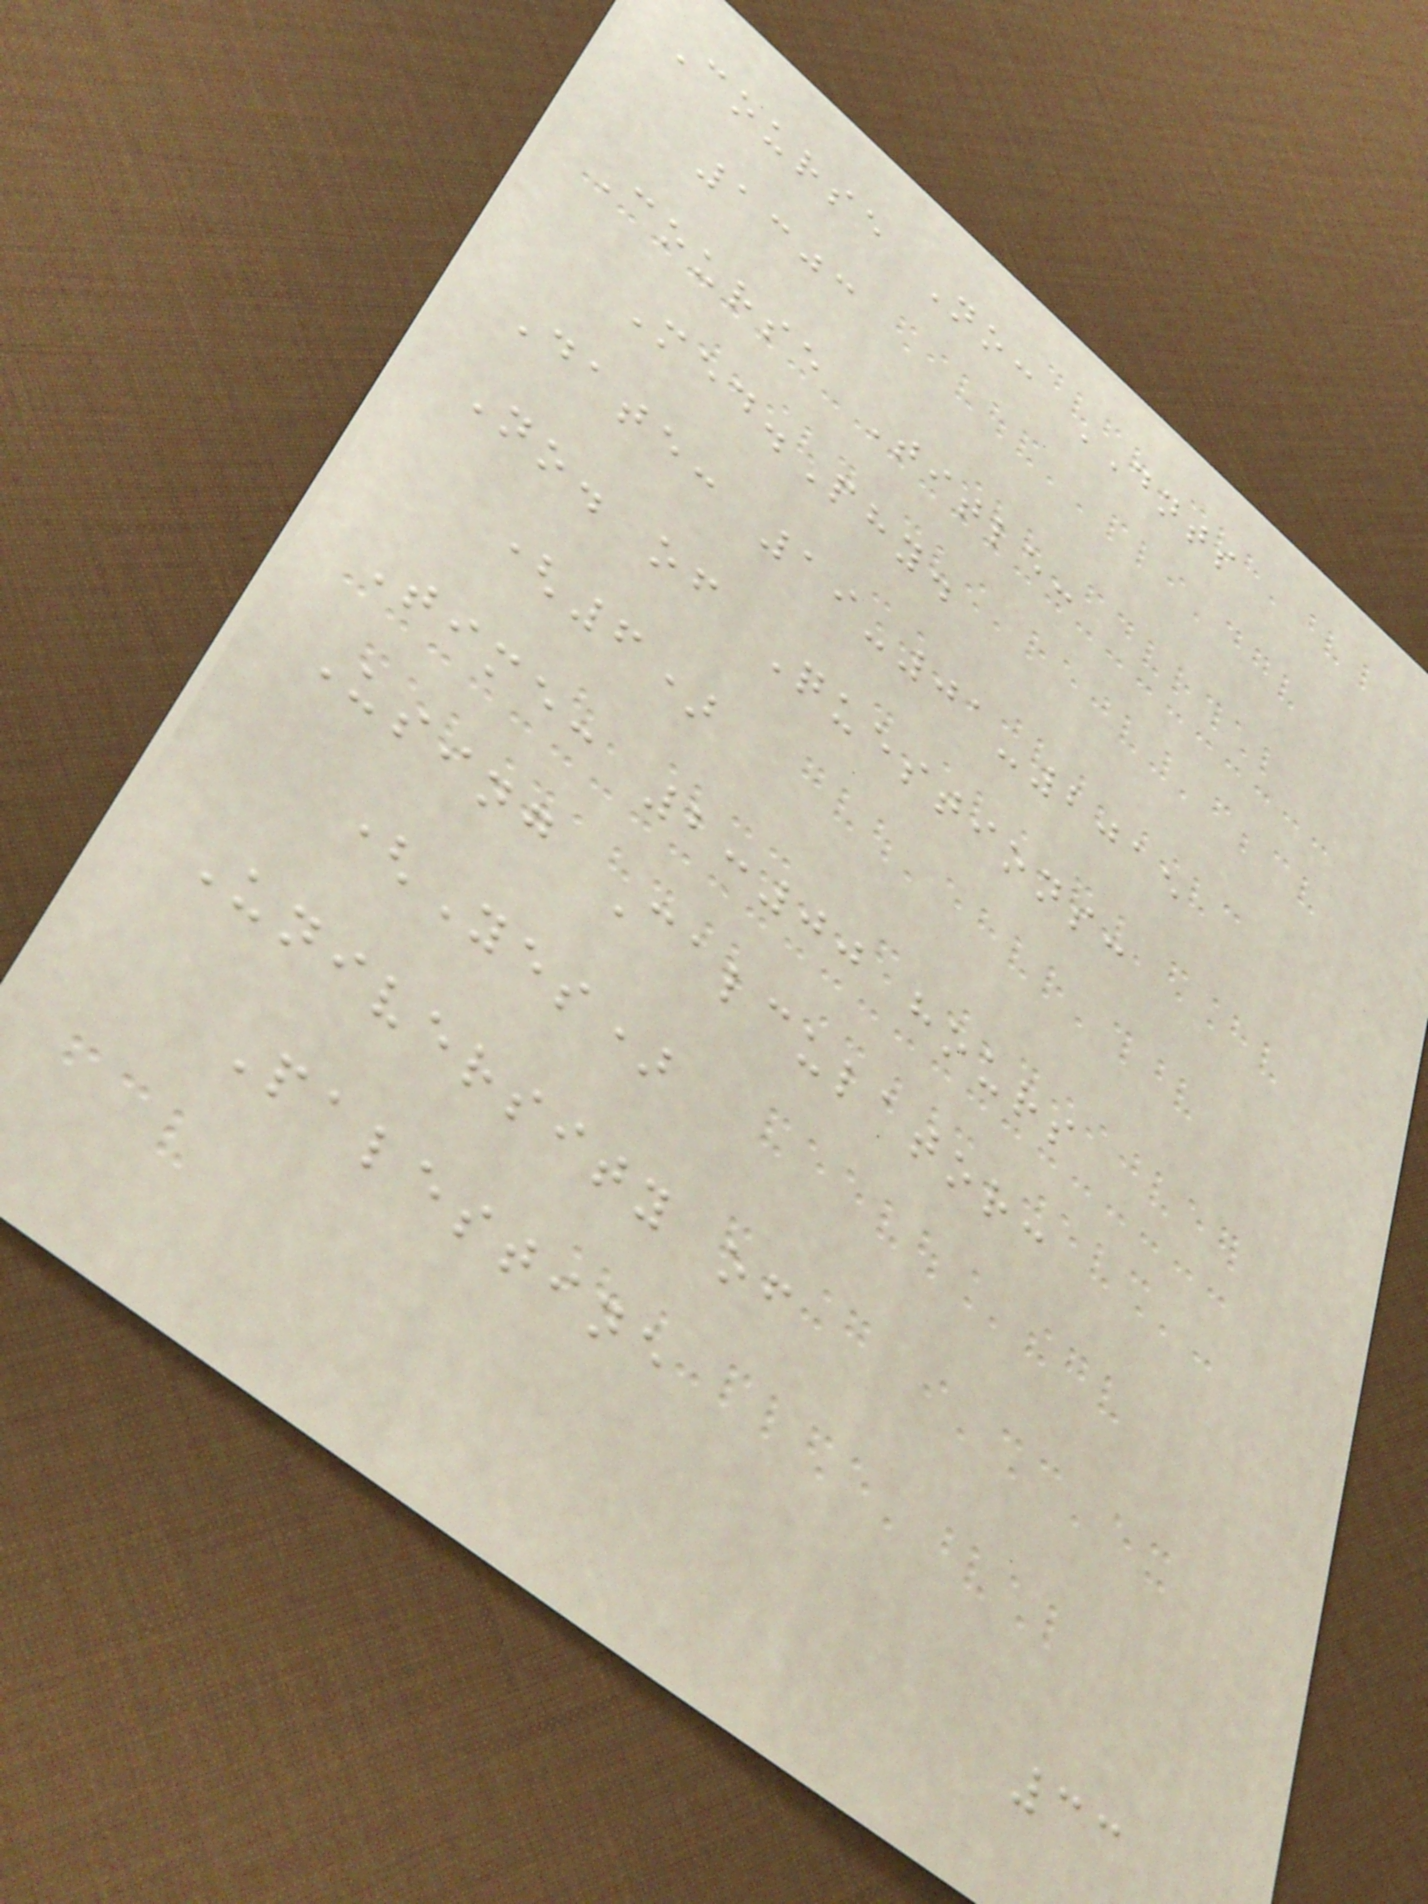Course No: DNTS
1303
Course Title:
Med.Phy.
Date: 19-01-2015
No. of Questions:
(6)
Time: 2:00 hours
Using Calculator:
(Yes)
University of
Palestine
33
